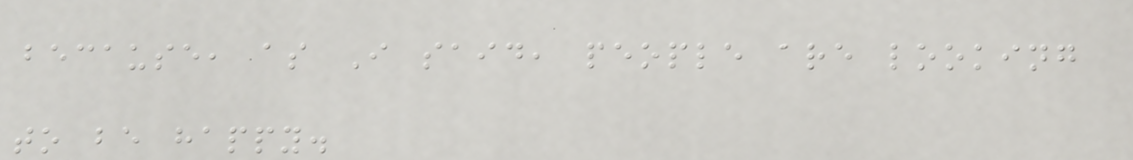because, as I said, people are looking
to be happy.
